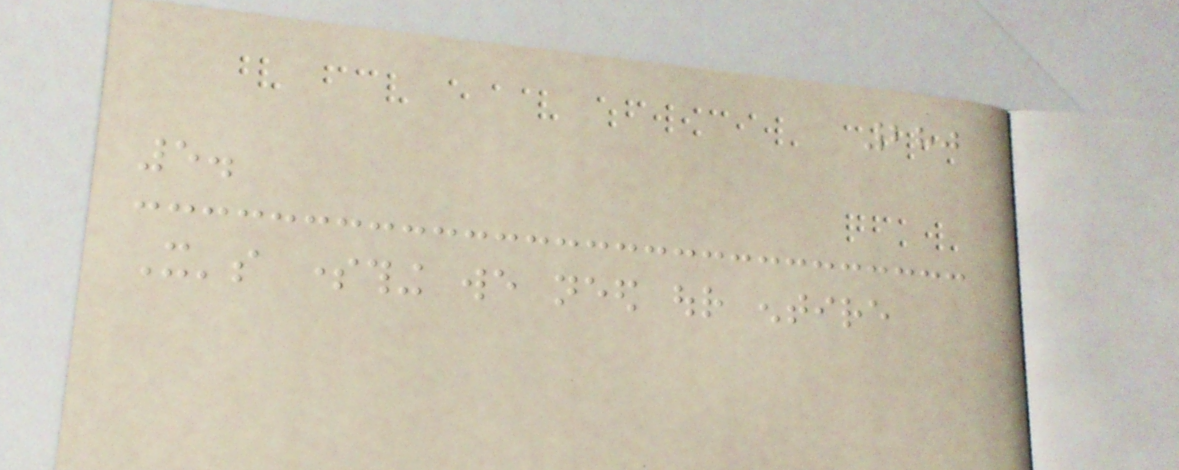280
5.
It's something we need our entire
